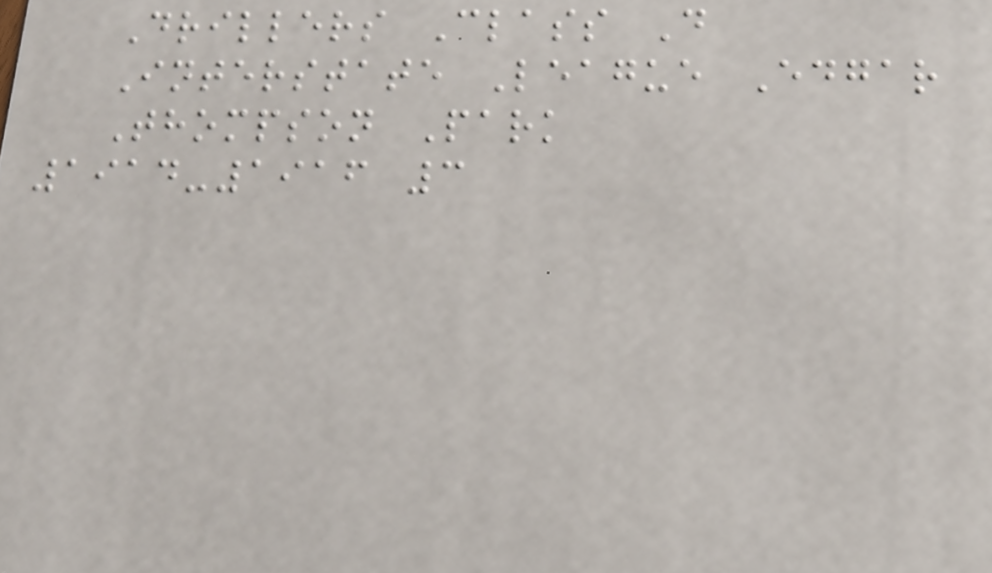Drillers Class D
Interstate League Edgar
Thompson Park
1914-1916 3
